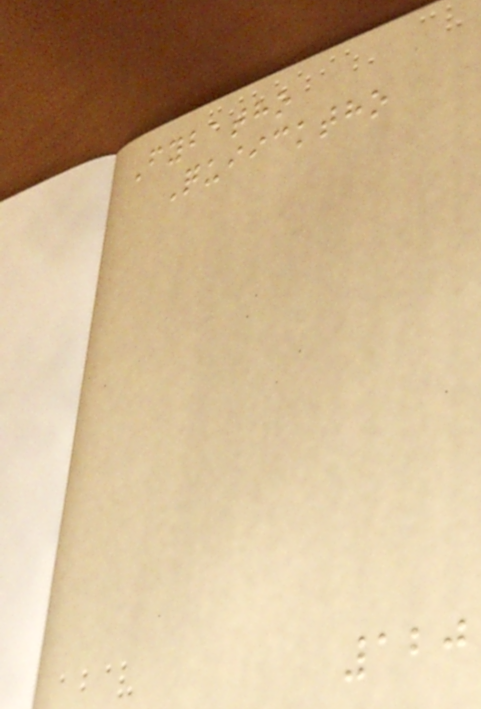Fybatho
Quiicktho
120
